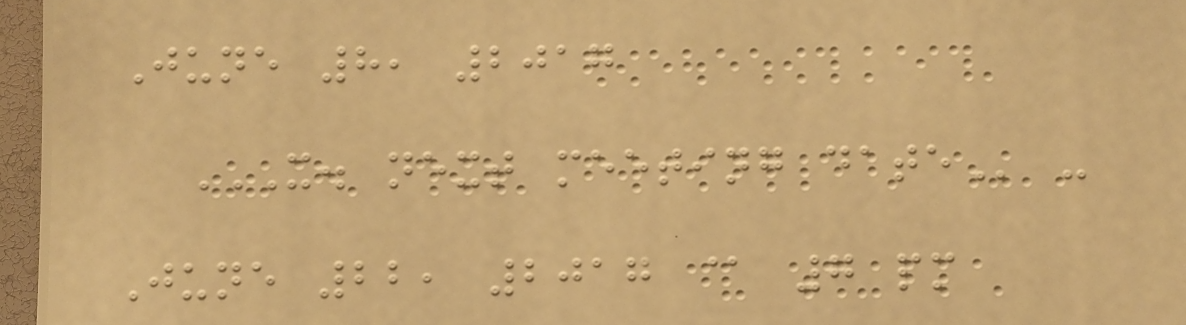June 8, 2017
X. NEXT MEETING DATE -
June 22, 2017 @ 7 pm
